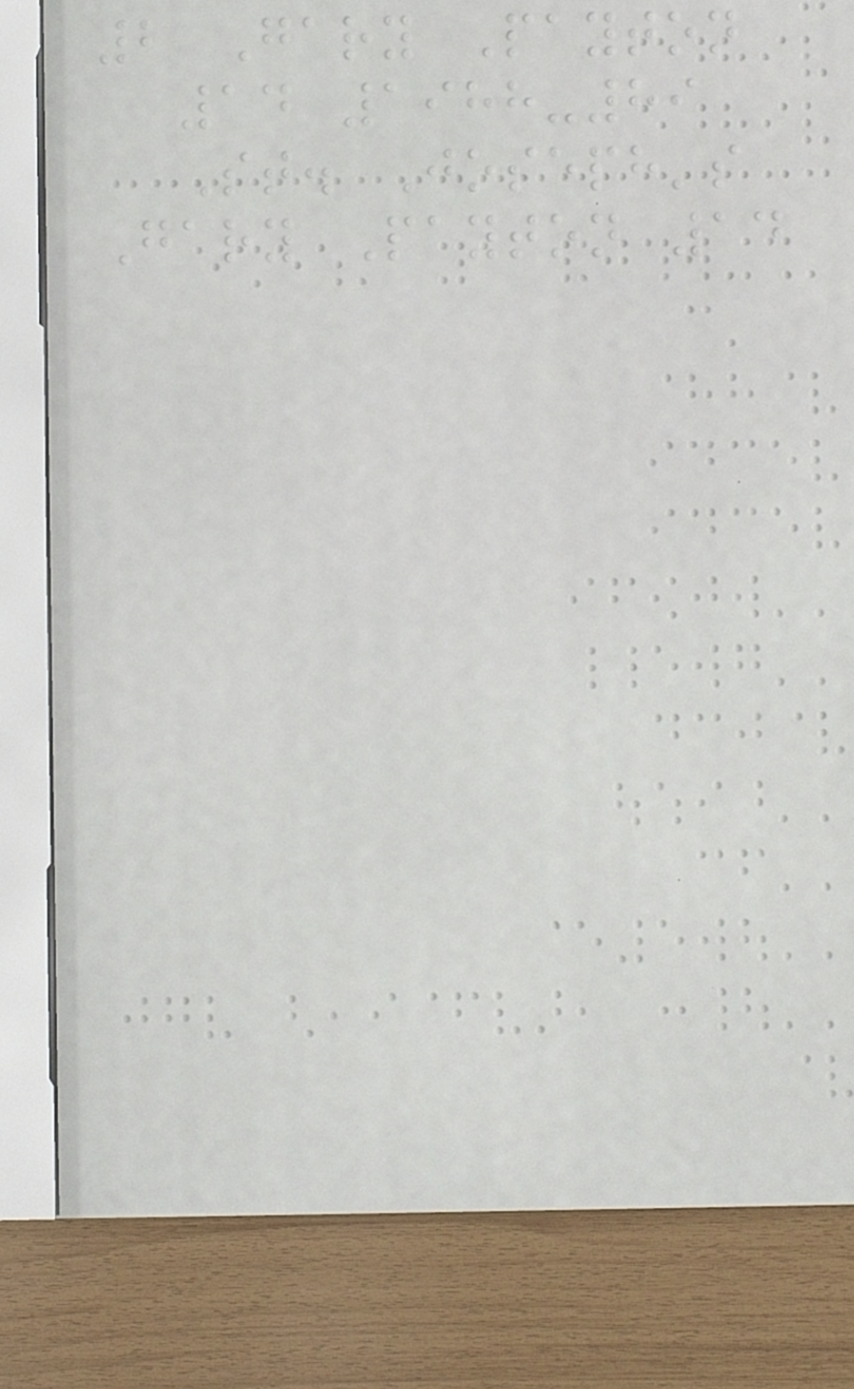2 Gary Payton
14 1988-89
St. Joseph's
Gary Payton 14
